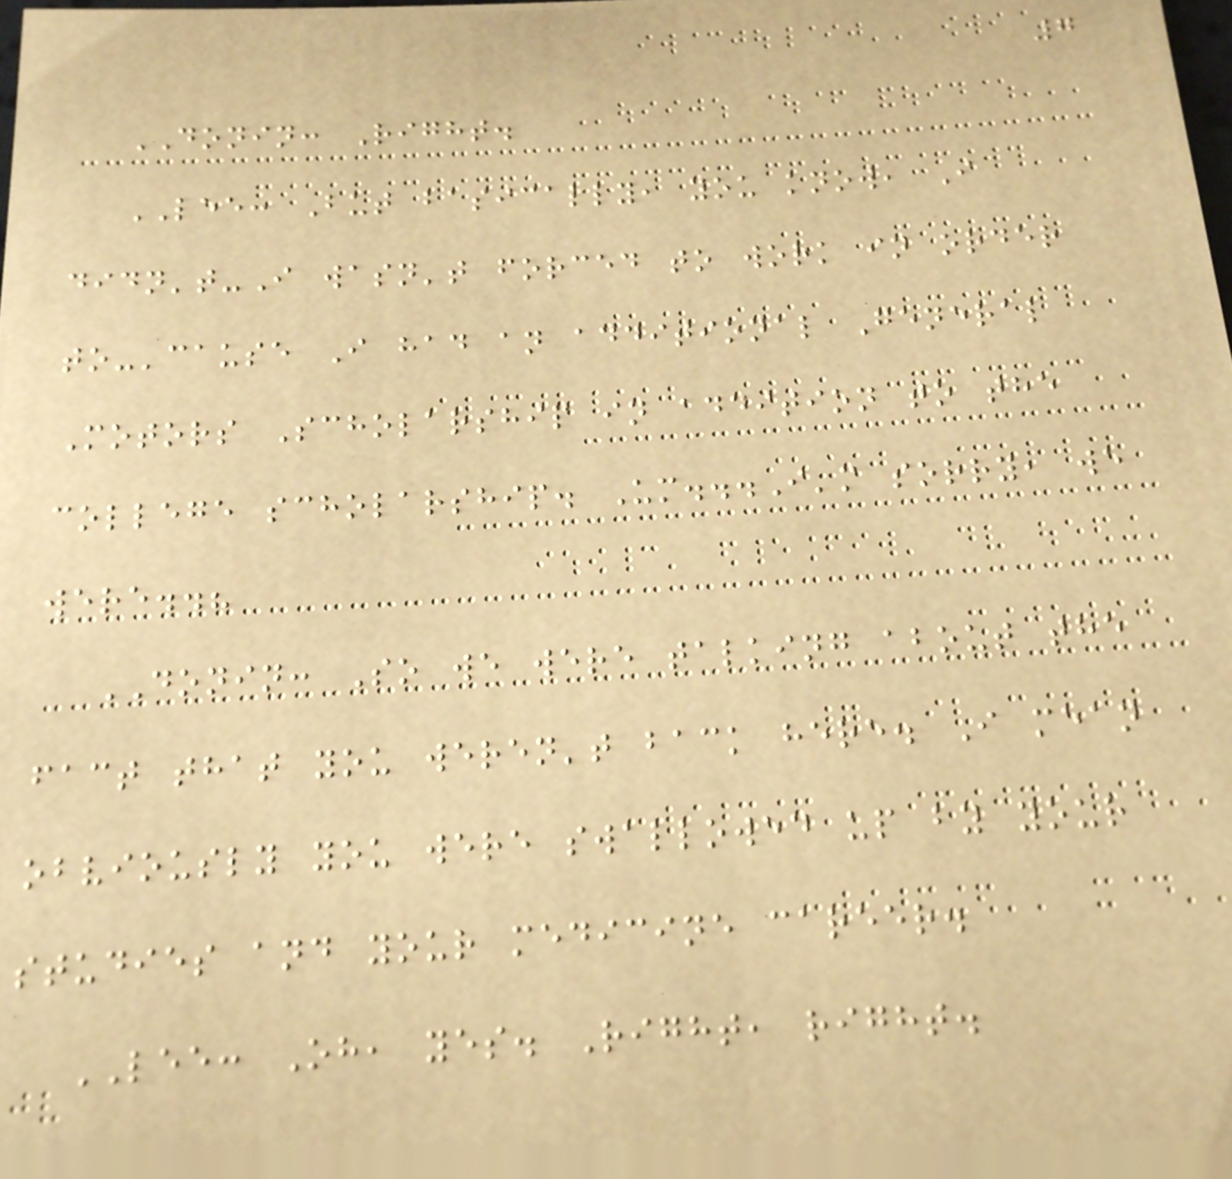7
DONIN: Right.
LEE: But basically, you know, I
didn't-I wasn't forced to work in order
to-'cause I had an additional General
Motors Scholarship in addition to the
college scholarship. Um...I'm sorry, we
were..?
DONIN: So we were talking about the
fact that you weren't back here. I mean
obviously you were swallowed up by your
studies and your medicine career.
LEE: Oh, yes. Right, right.
